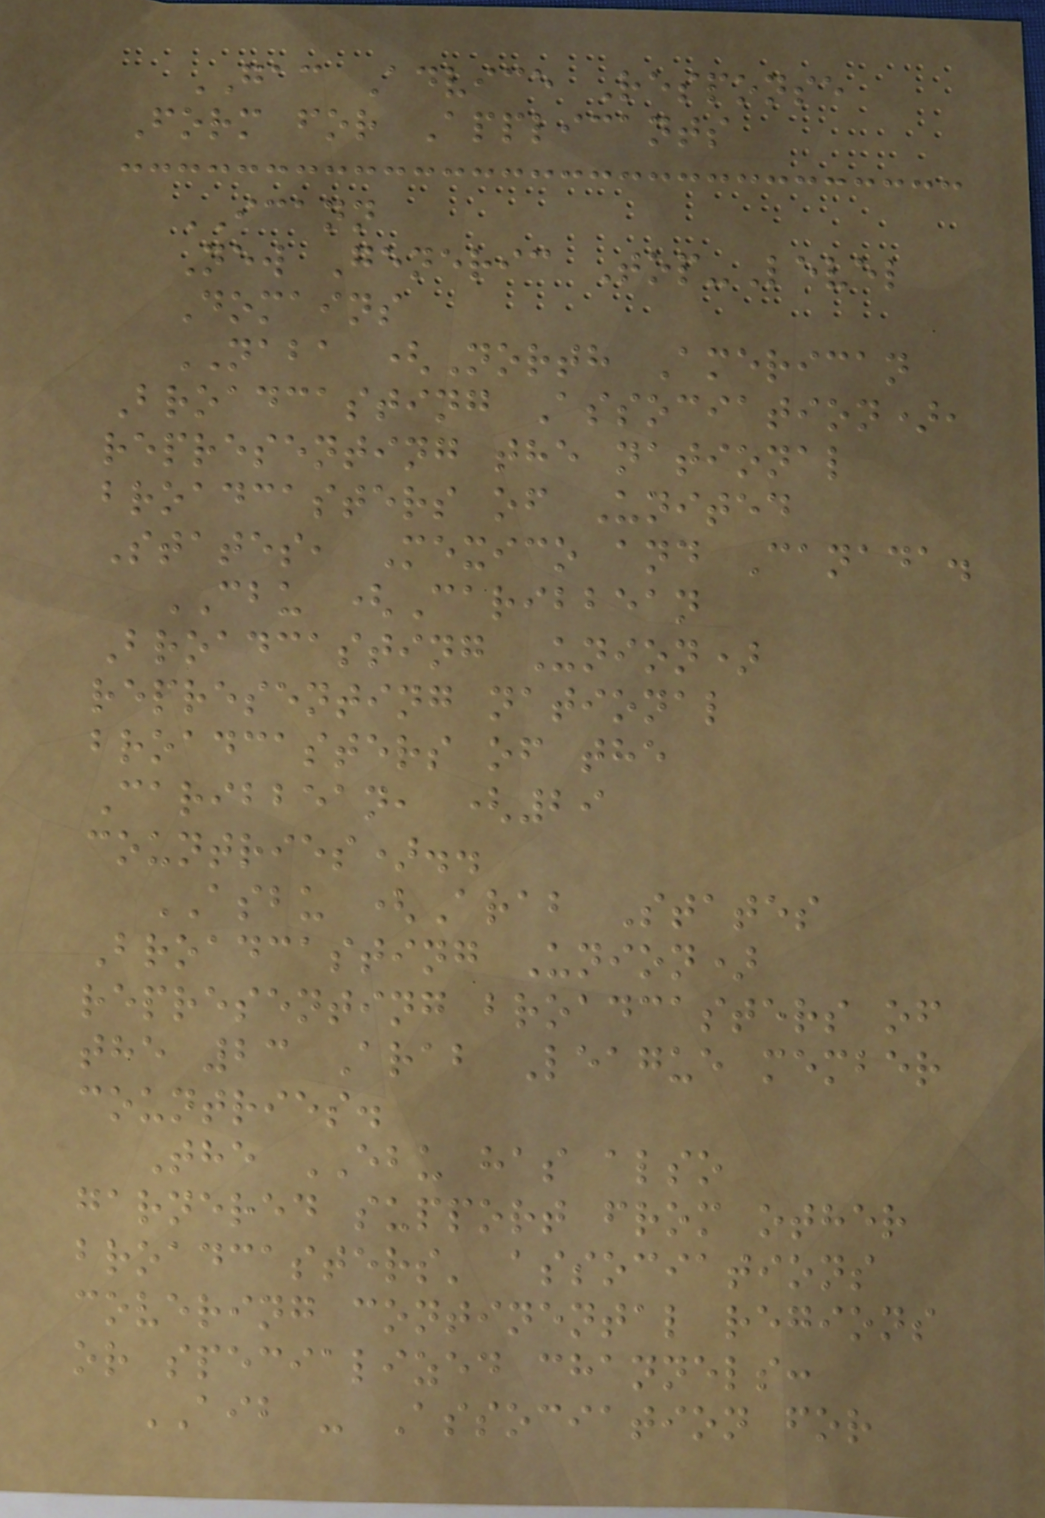GAC Advice Response
Form for Applicants
ICANN
New Generic Top-Level
Domains
NABA (North American
Broadcasting Association),
representing the national
broadcasters of United
States, Mexico and Canada.
CBU (Caribbean
Broadcasting Union)
representing national
broadcasters of the
Caribbean, (29
countries)..
ASBU (Arab States
Broadcasting Union)
representing broadcasters of
the 23 Arab League member
countries.
The EBU has also
garnered support from other
broadcasters' associations
covering continental regions
or specialized channels:
AIB - Association for
